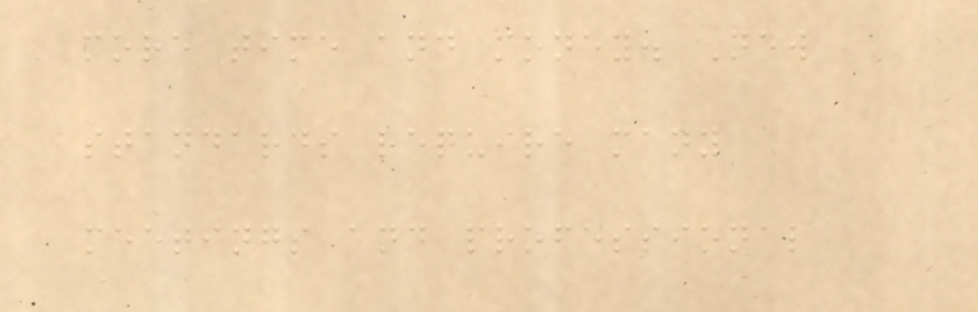more time and money. New
standards require many
meetings and professional
